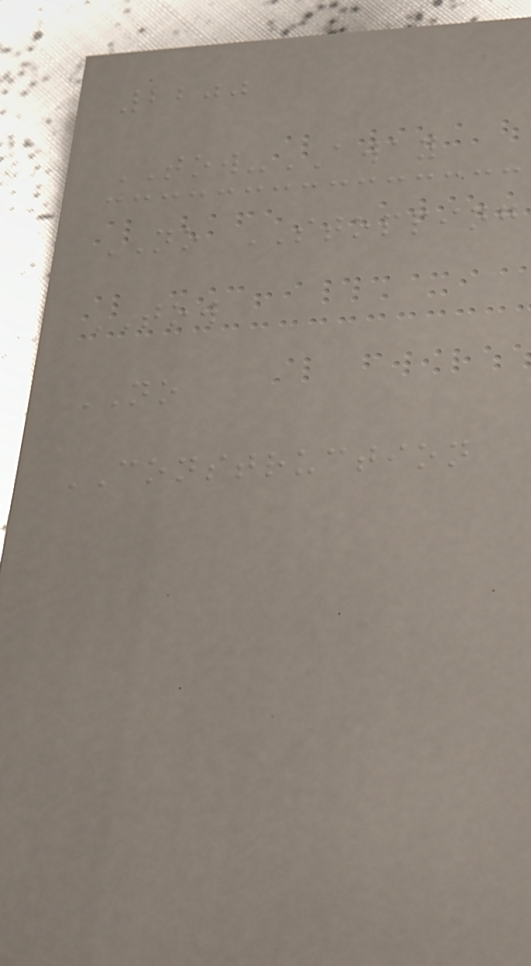2200
TOW-AWAY
NO STOPPING
TOW
NO
CONSTRUCTION
